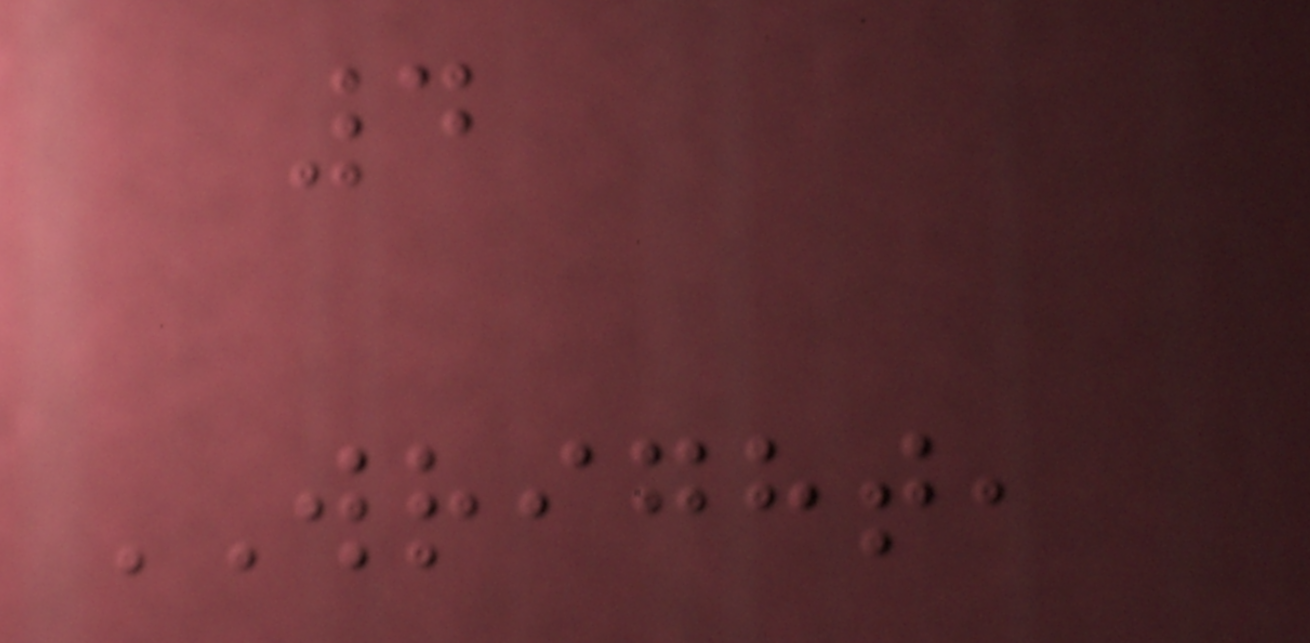4
WRIGHT,
